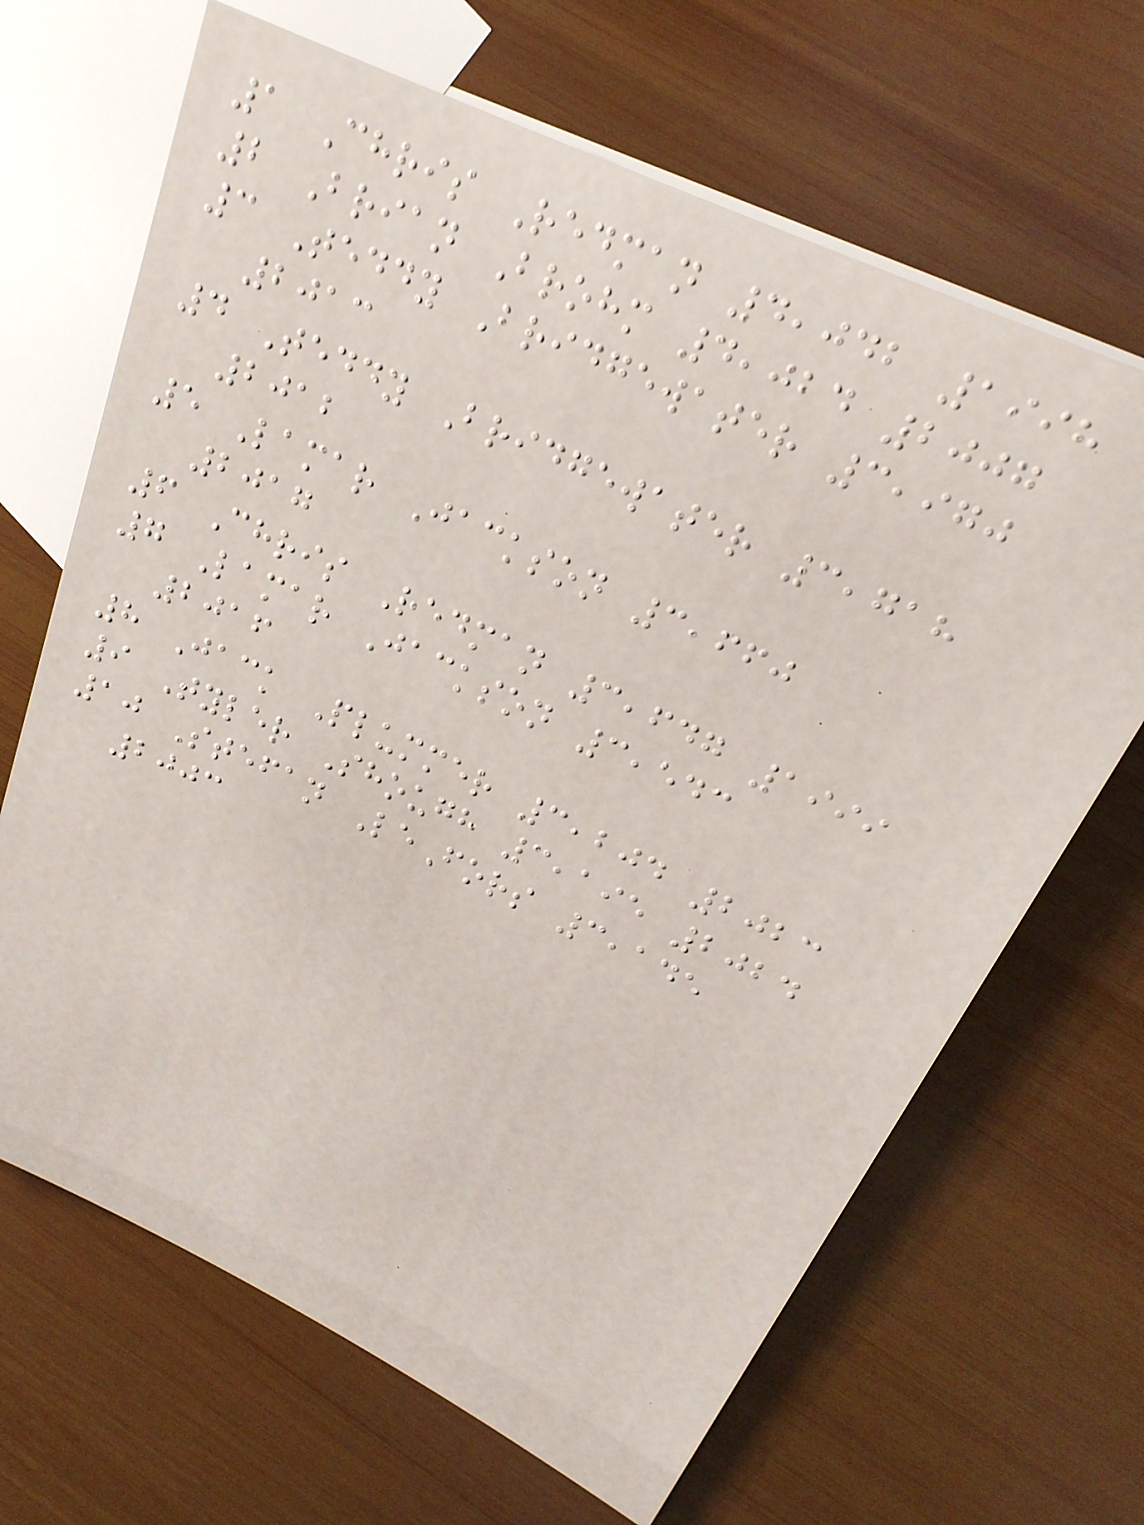1 Chris Redman 4,042 1998
2 Brian Brohm 4,024 2007
3 Teddy Bridgewater 3,970
2013
4 Teddy Bridgewater 3,718
2012
5 Lamar Jackson 3,660
2017
6 Chris Redman 3,647 1999
7 Lamar Jackson 3,543
2016
8 Jack Plummer 3,204 2023
9 Tyler Shough 3,195 2024
10 Stefan LeFors 3,145
2003
